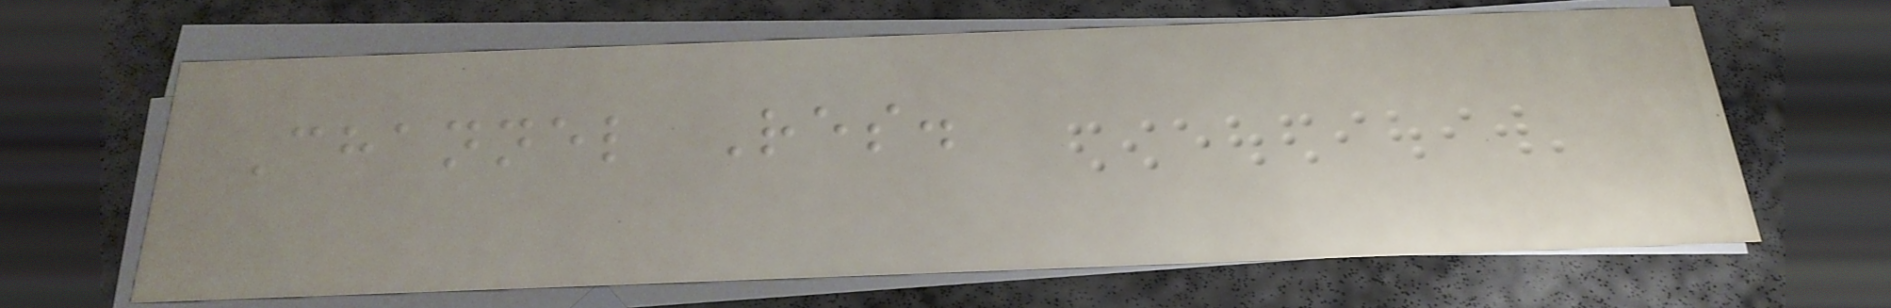Channel Res.
